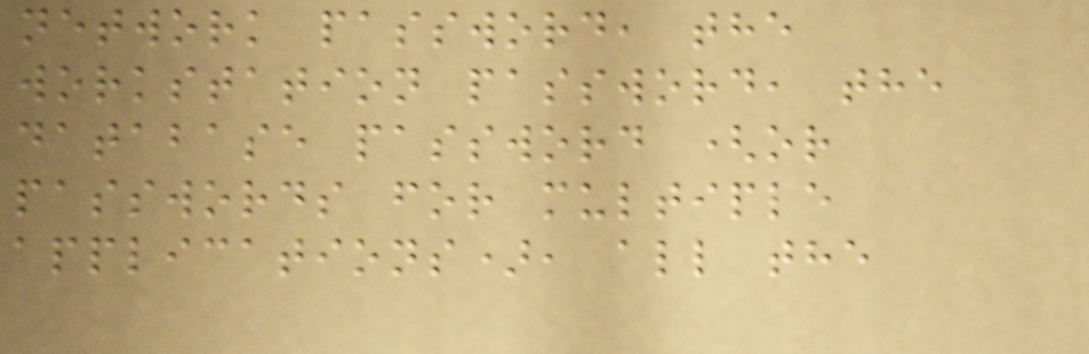network password, the
workstation password, the
database password (or
passwords for multiple
applications), all the
